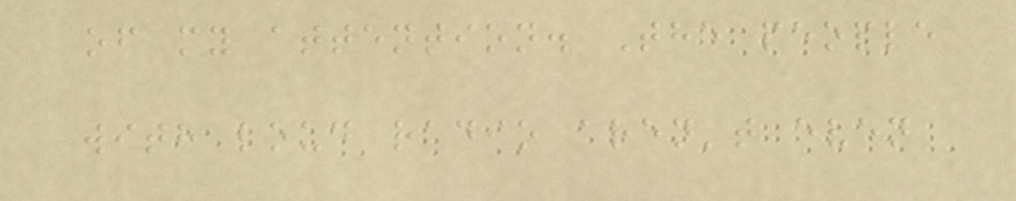of my attention. The people
with loud radio aren't even
